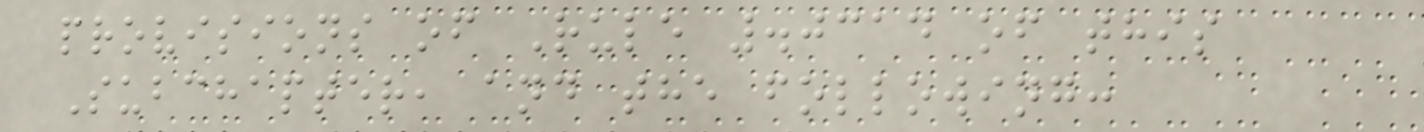provisions of Rule .0314 of this
Subchapter, and the following:
